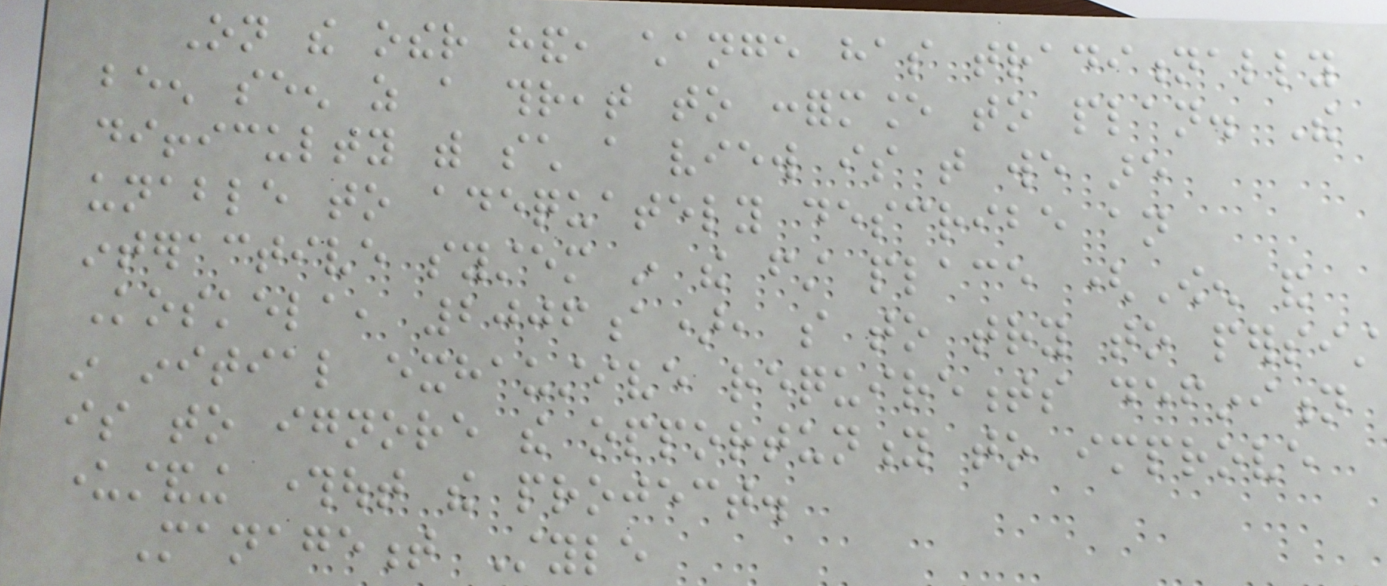On the other hand, change has traditionally
been seen as a threat to conformance to plan. The
difficulty with such a view is that we are
unable to adequately describe an
interactive system in the first place (Owen and
Koskela, 2006a), so to try to persist
in initial exhaustive requirements definition
is to ignore the opportunity to improve
understanding throughout the project.
Management Style
